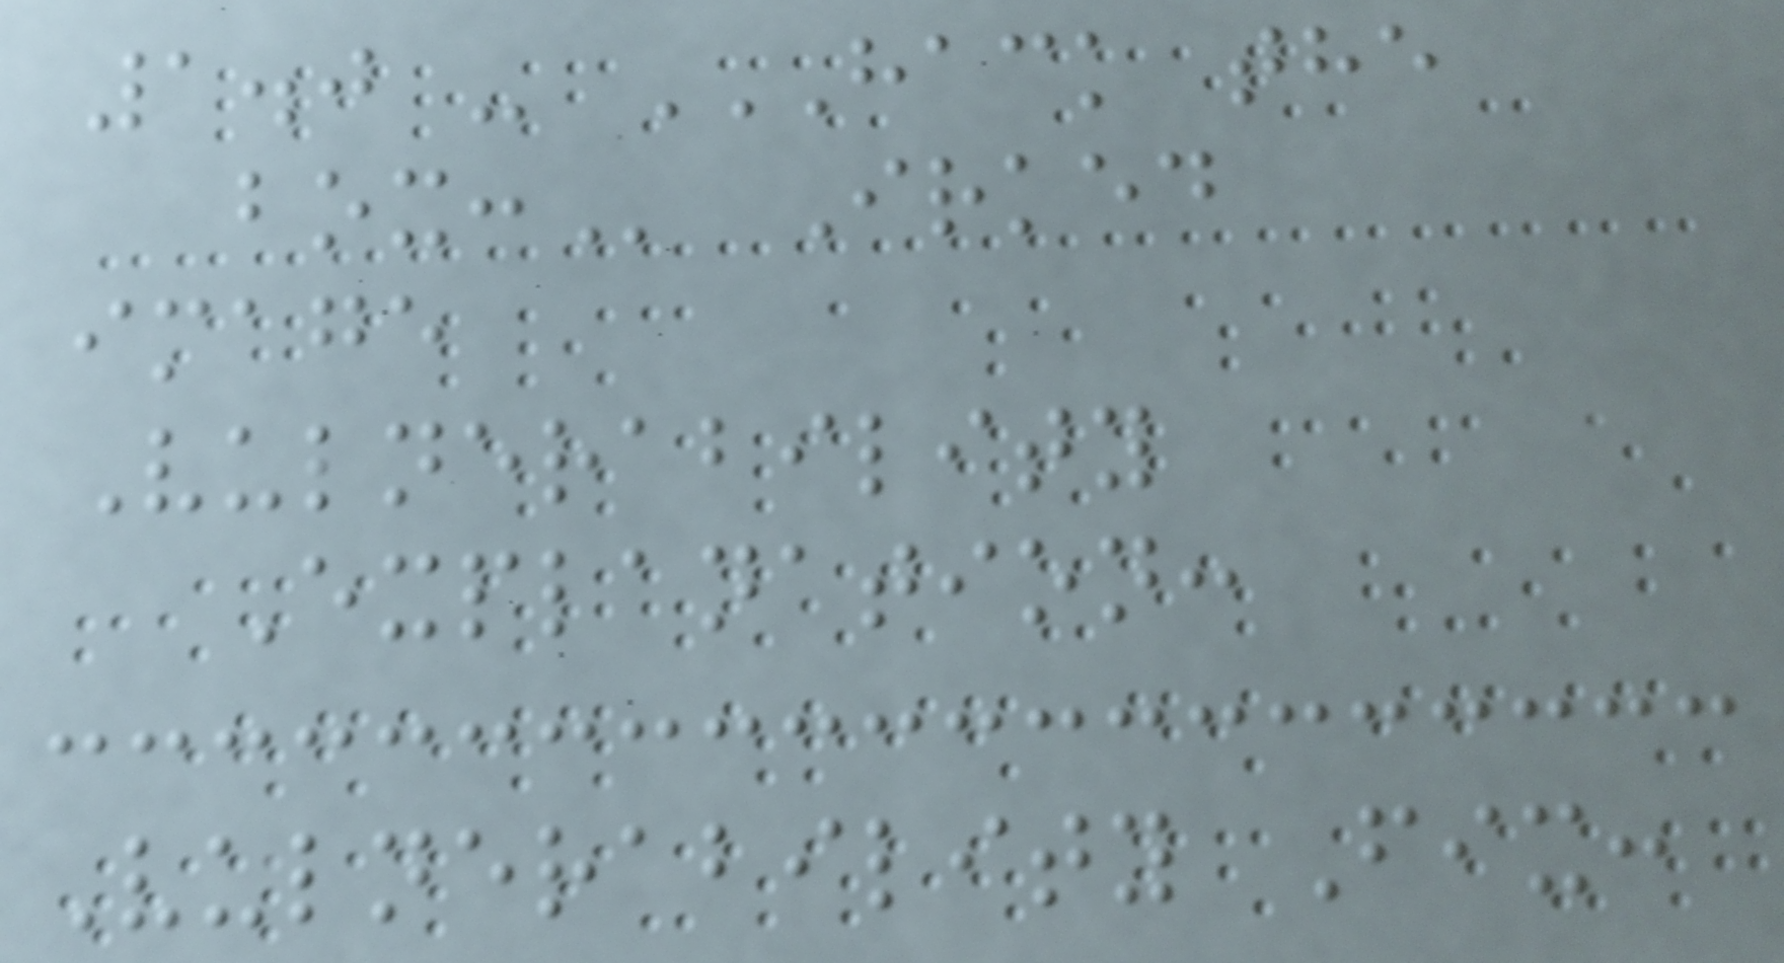1.0 - HACK THE
BOX: Irked
image
Vulnerability
Explanation:
Vulnerability Fix:
